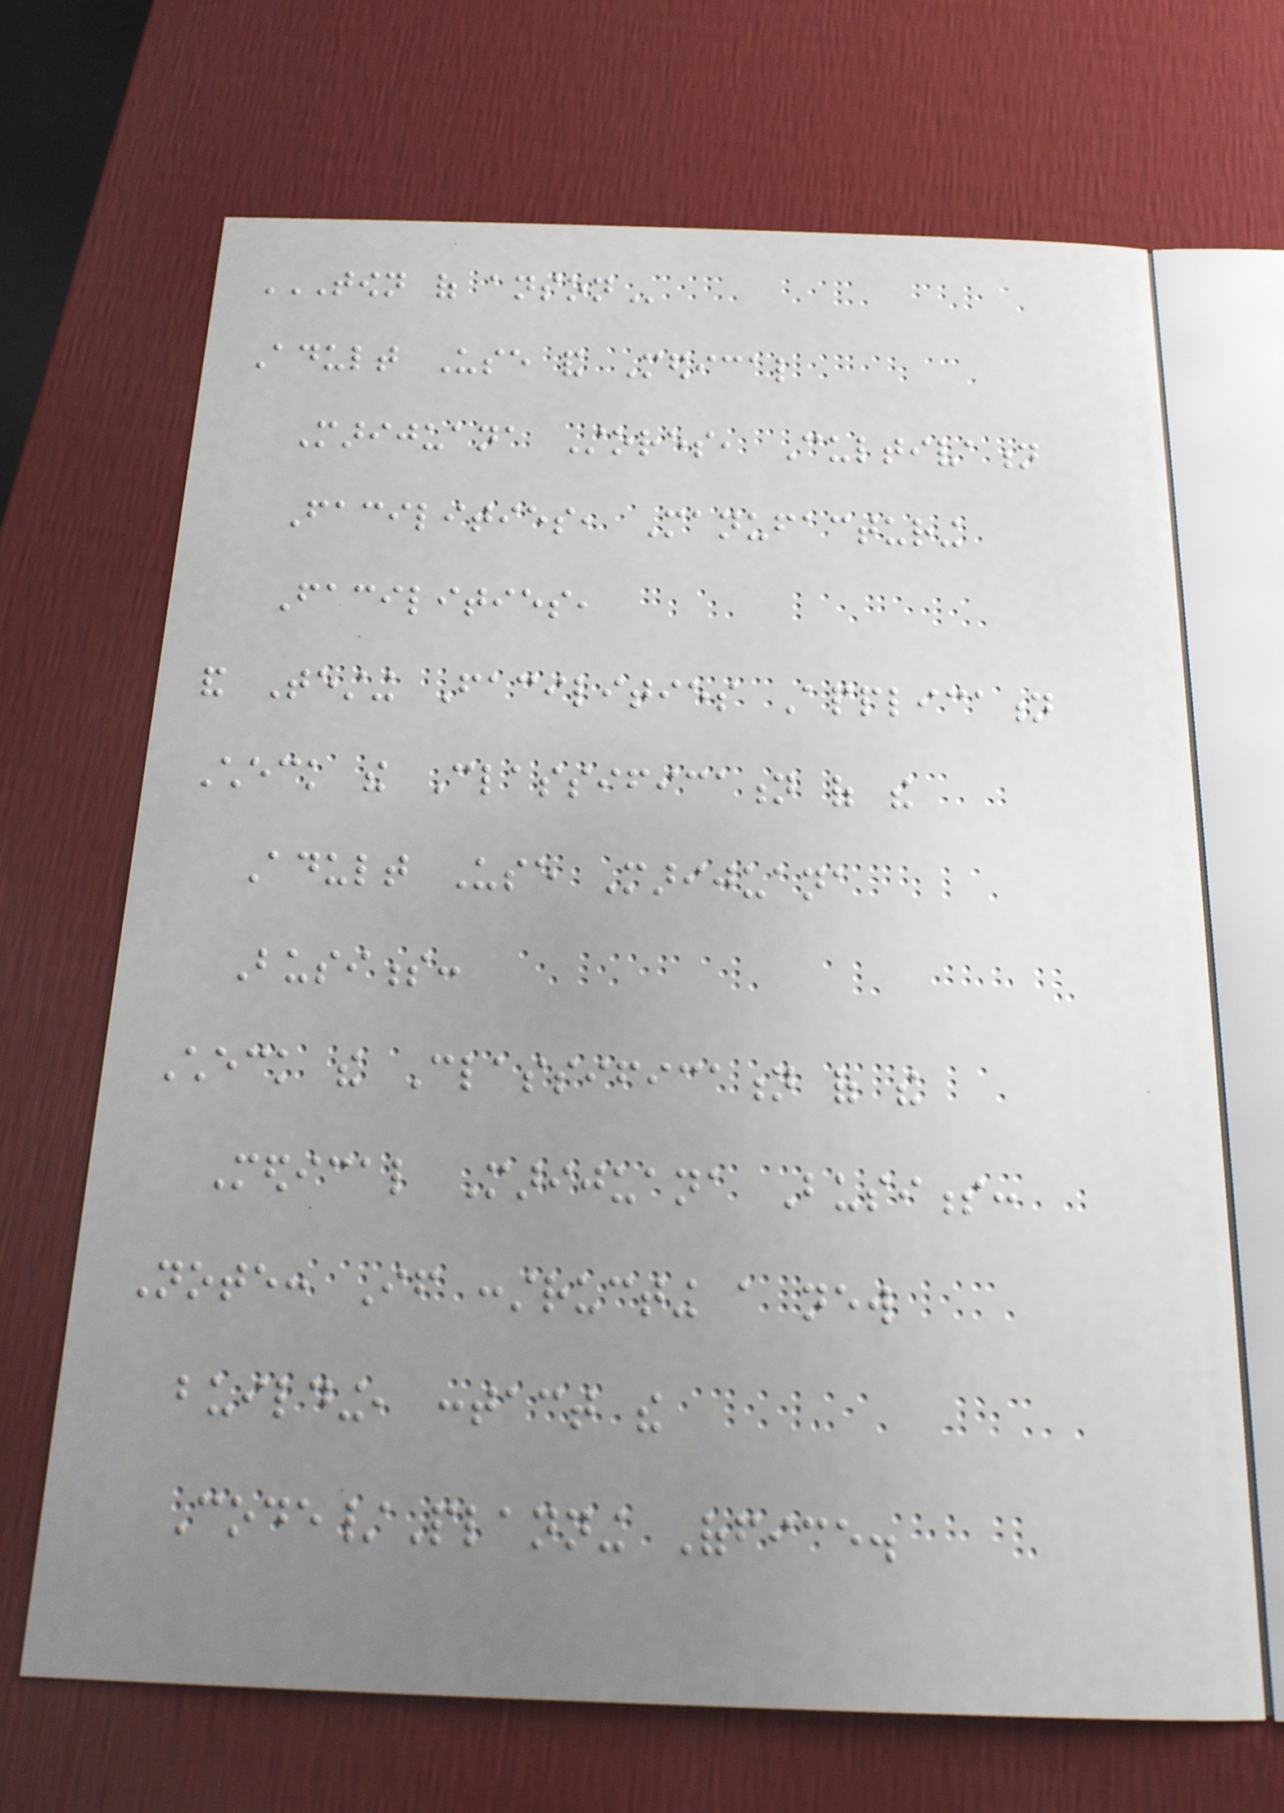TOWN OF ANSON
Adult Use and Medical
Marijuana Stores, Cultivation
Facilities, Manufacturing
Facilities,
and Testing Facilities Application
Check the Classification of the
Adult Use Marijuana
Business:
Check the Classification of the
Medical Marijuana Business:
Note: If constructing a new
building, contact the
Code/Planning Office.
